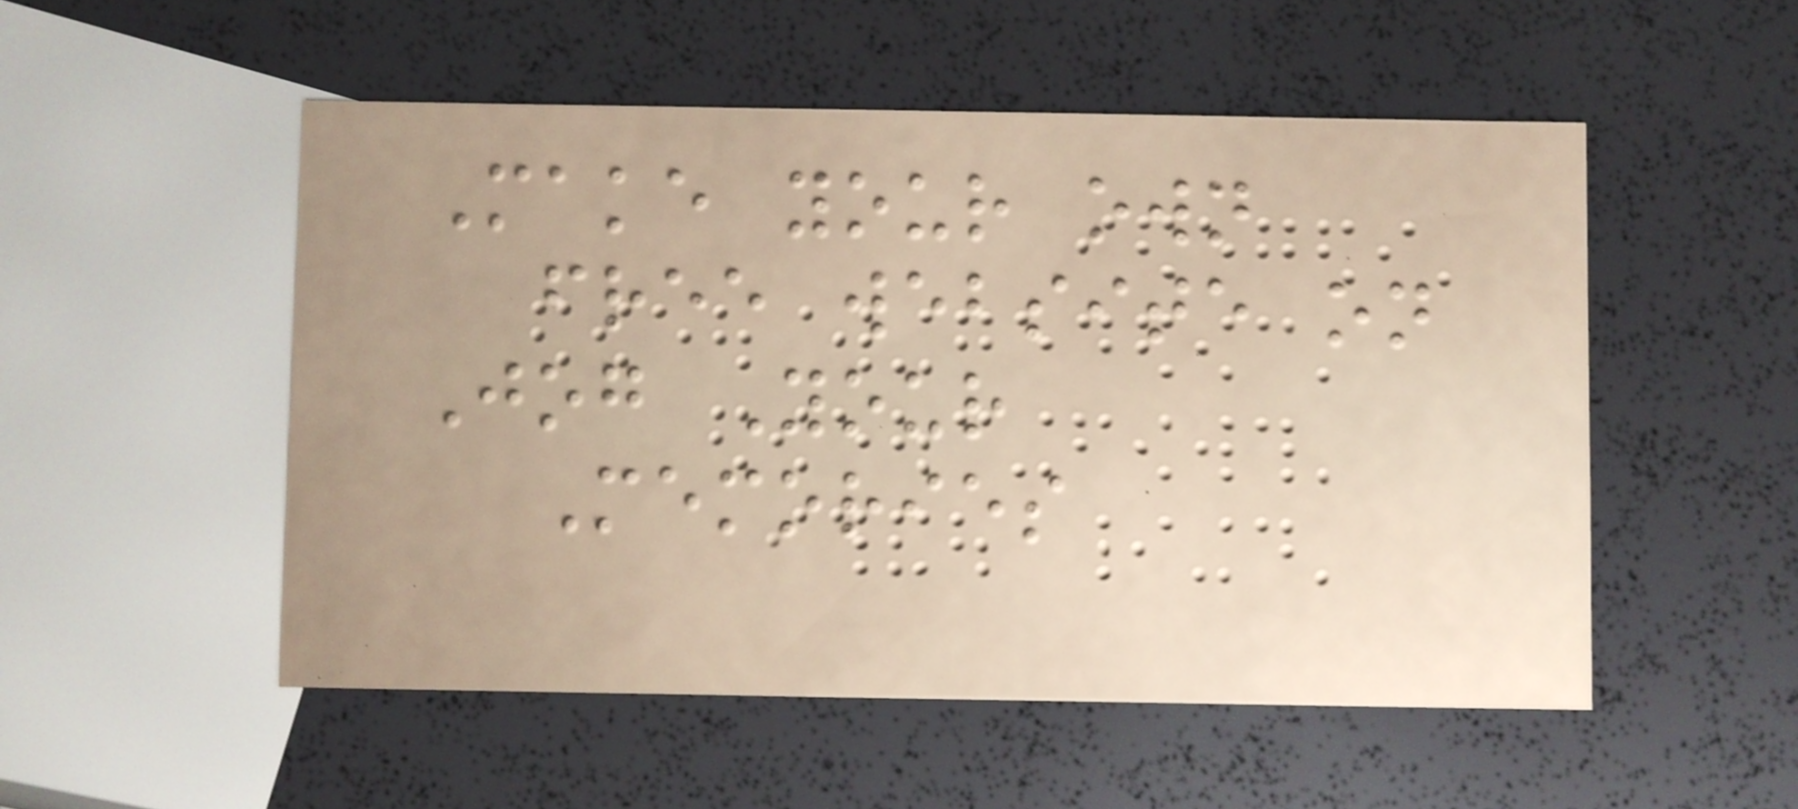Make your own
free website on
Jog Your
Memories
